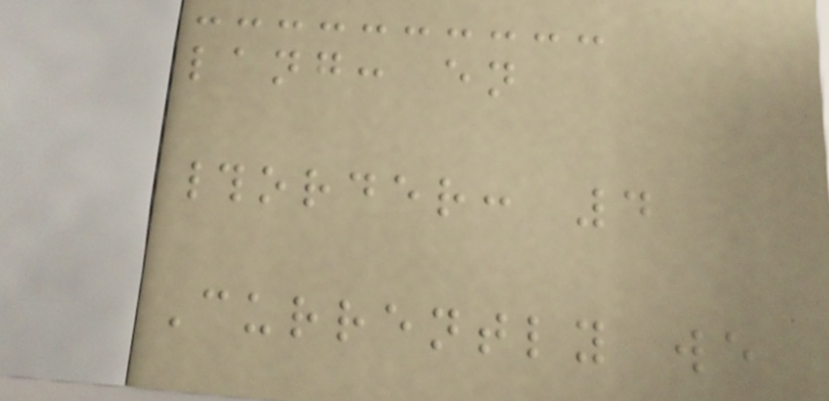lang: en
#order: 4
Currently we
